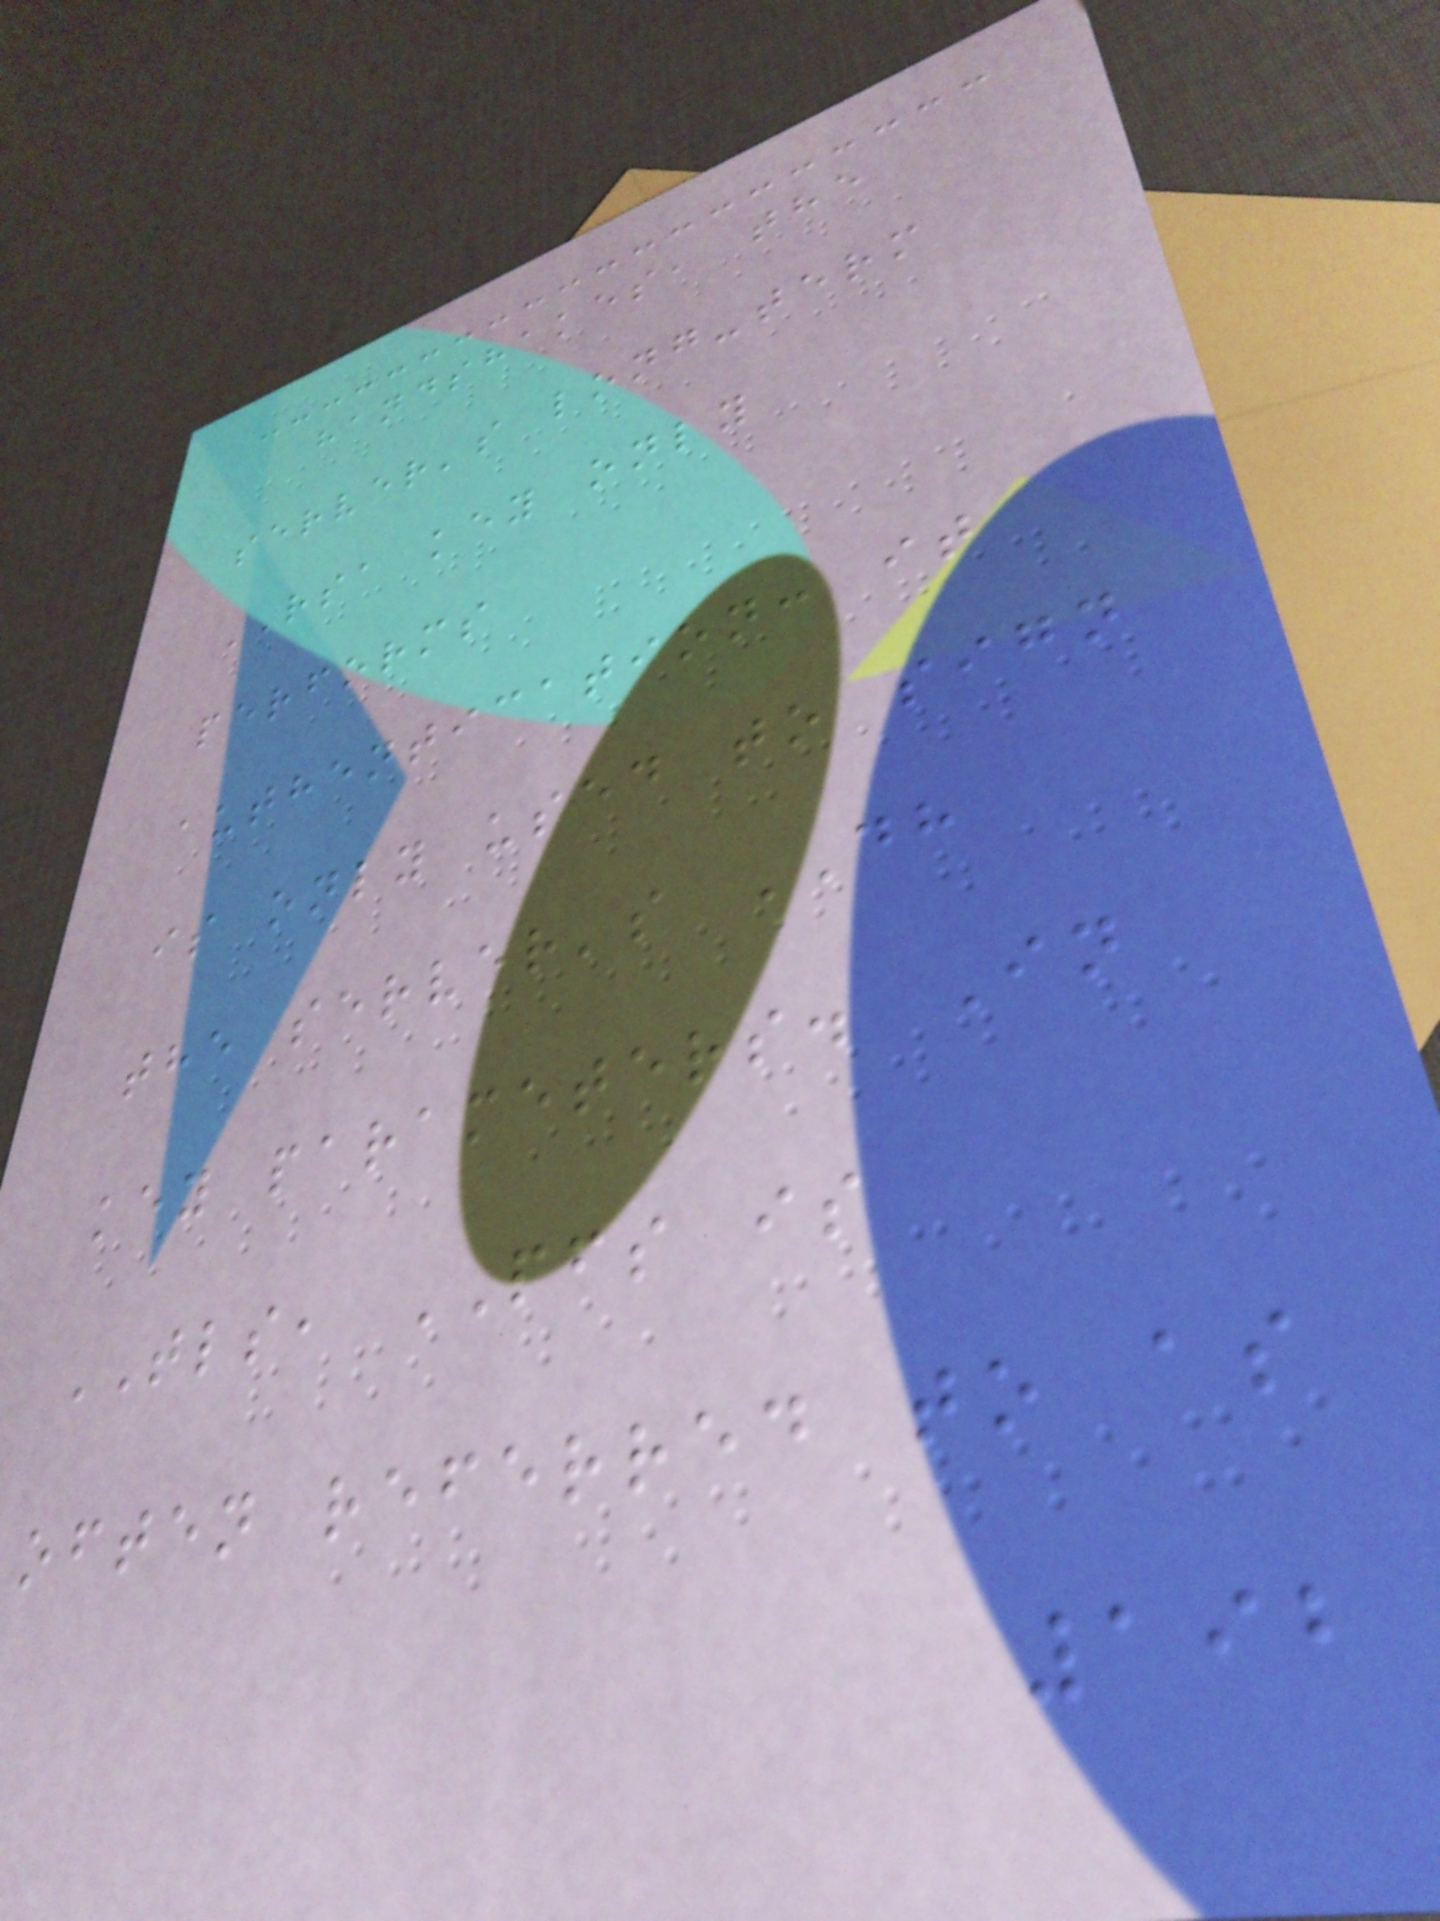handshakes, the
server's long-term
RSA key only
performs
authentication: it
is only used to sign
the server's DH
key parameters. In
TLS, PFS is
often referred to as
192
